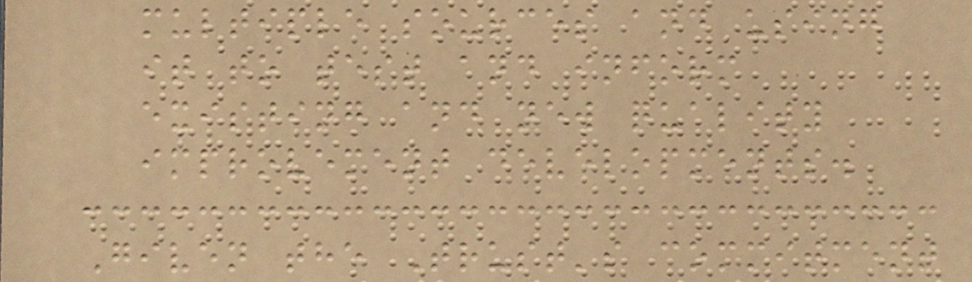multiple sources and using
it to test and inform
existing and new quality
improvement developments.
Given the Trust's commitment
